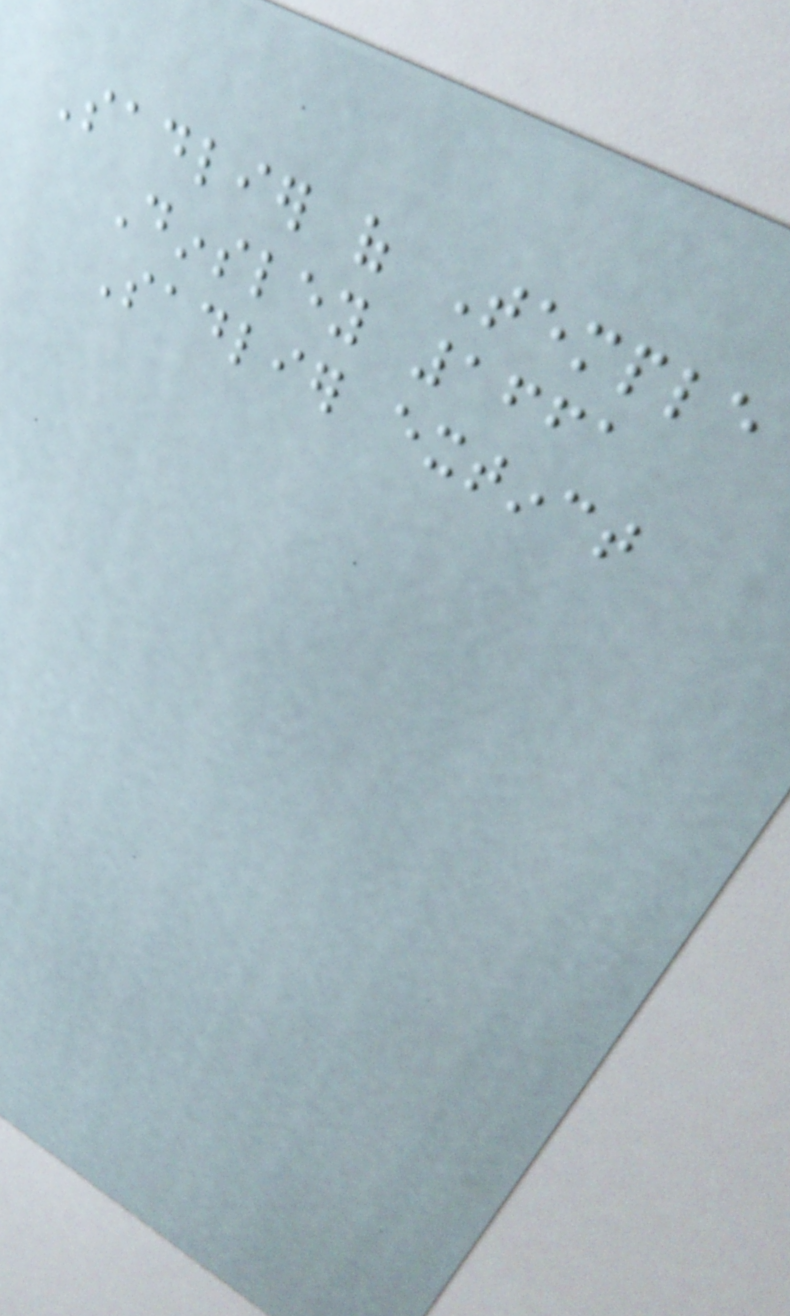Sadlier of Temple
Dinsley 1661
Sadlier extinct
